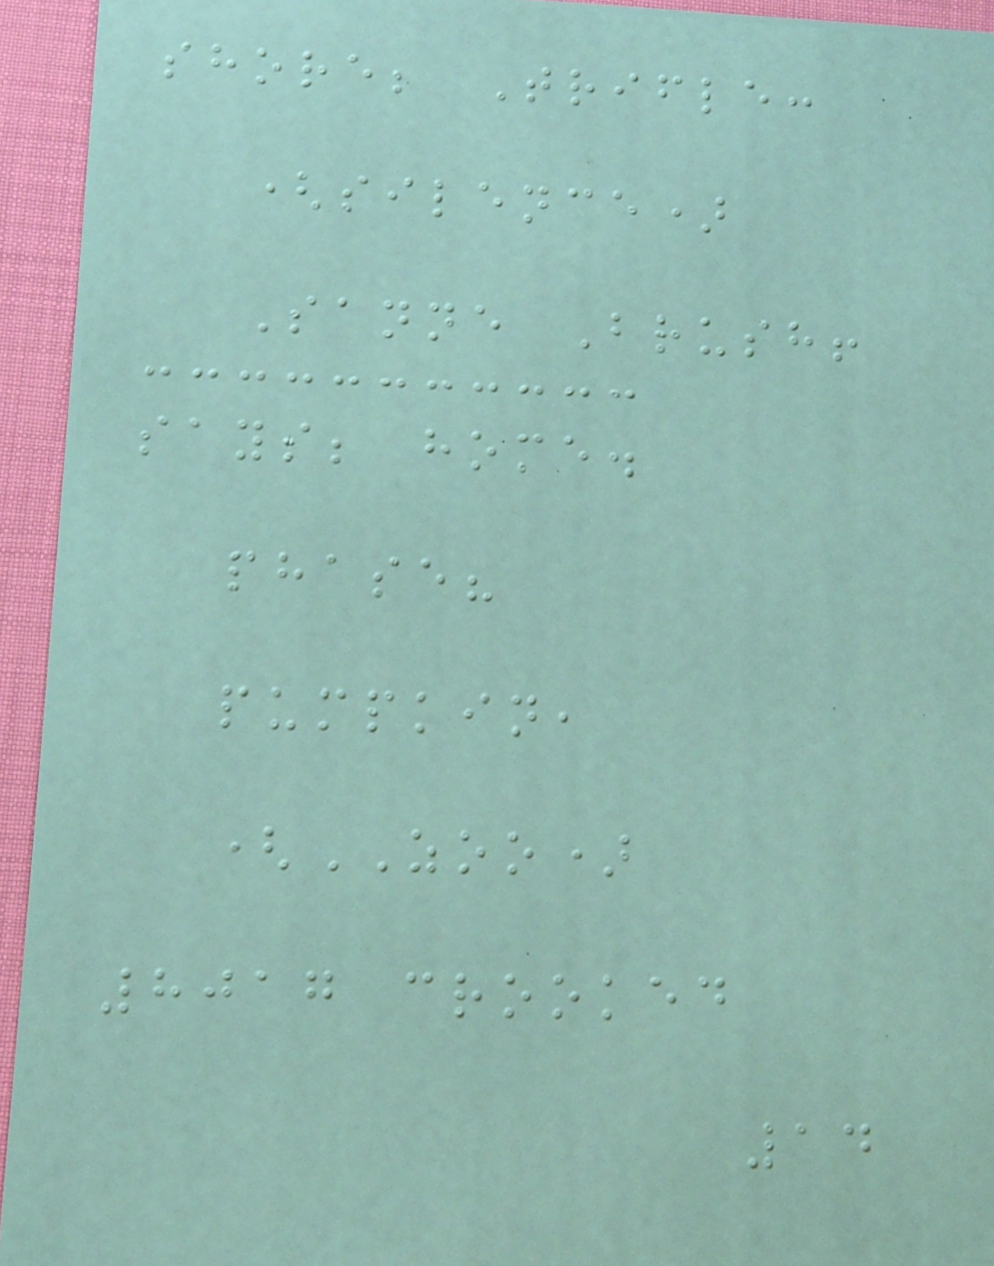shore; Trifle:
(silence)
Sanne Brush!
says; home.
phase?
pumpkin,
(ZOO)
8017 crooked
14
